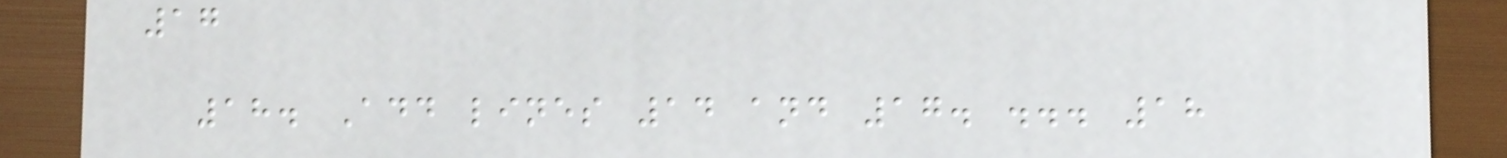17
18. Add lines 14 and 17. ... 18
